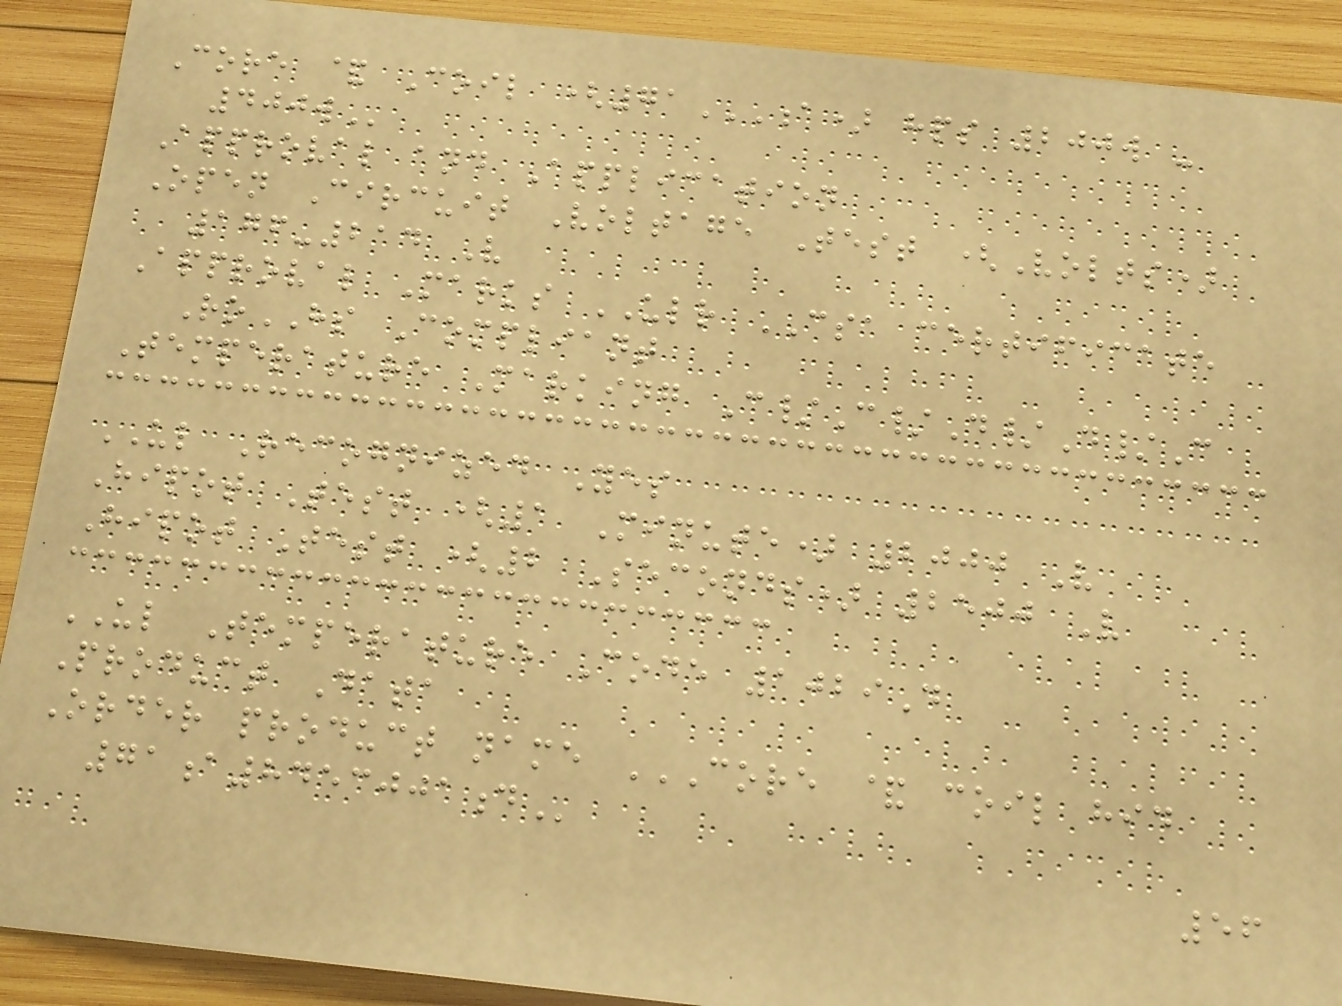Core & Coil (71A) HPS 200W -
400W
Approval and Application
Open Circuit Voltage Test (Volts)
176-214 V
Approval Marks ULR CSA certificate
RoHS Compliant
Temperature Marking C/C/D/D/C
UL Recognized Yes
Hipot Test (1 Minute) 2000 V
Hipot Test (2 Seconds) 2500 V
UL Temperature Code 1029D
Product Data
Order product name CORE & COIL HID
71A8453001D
56
